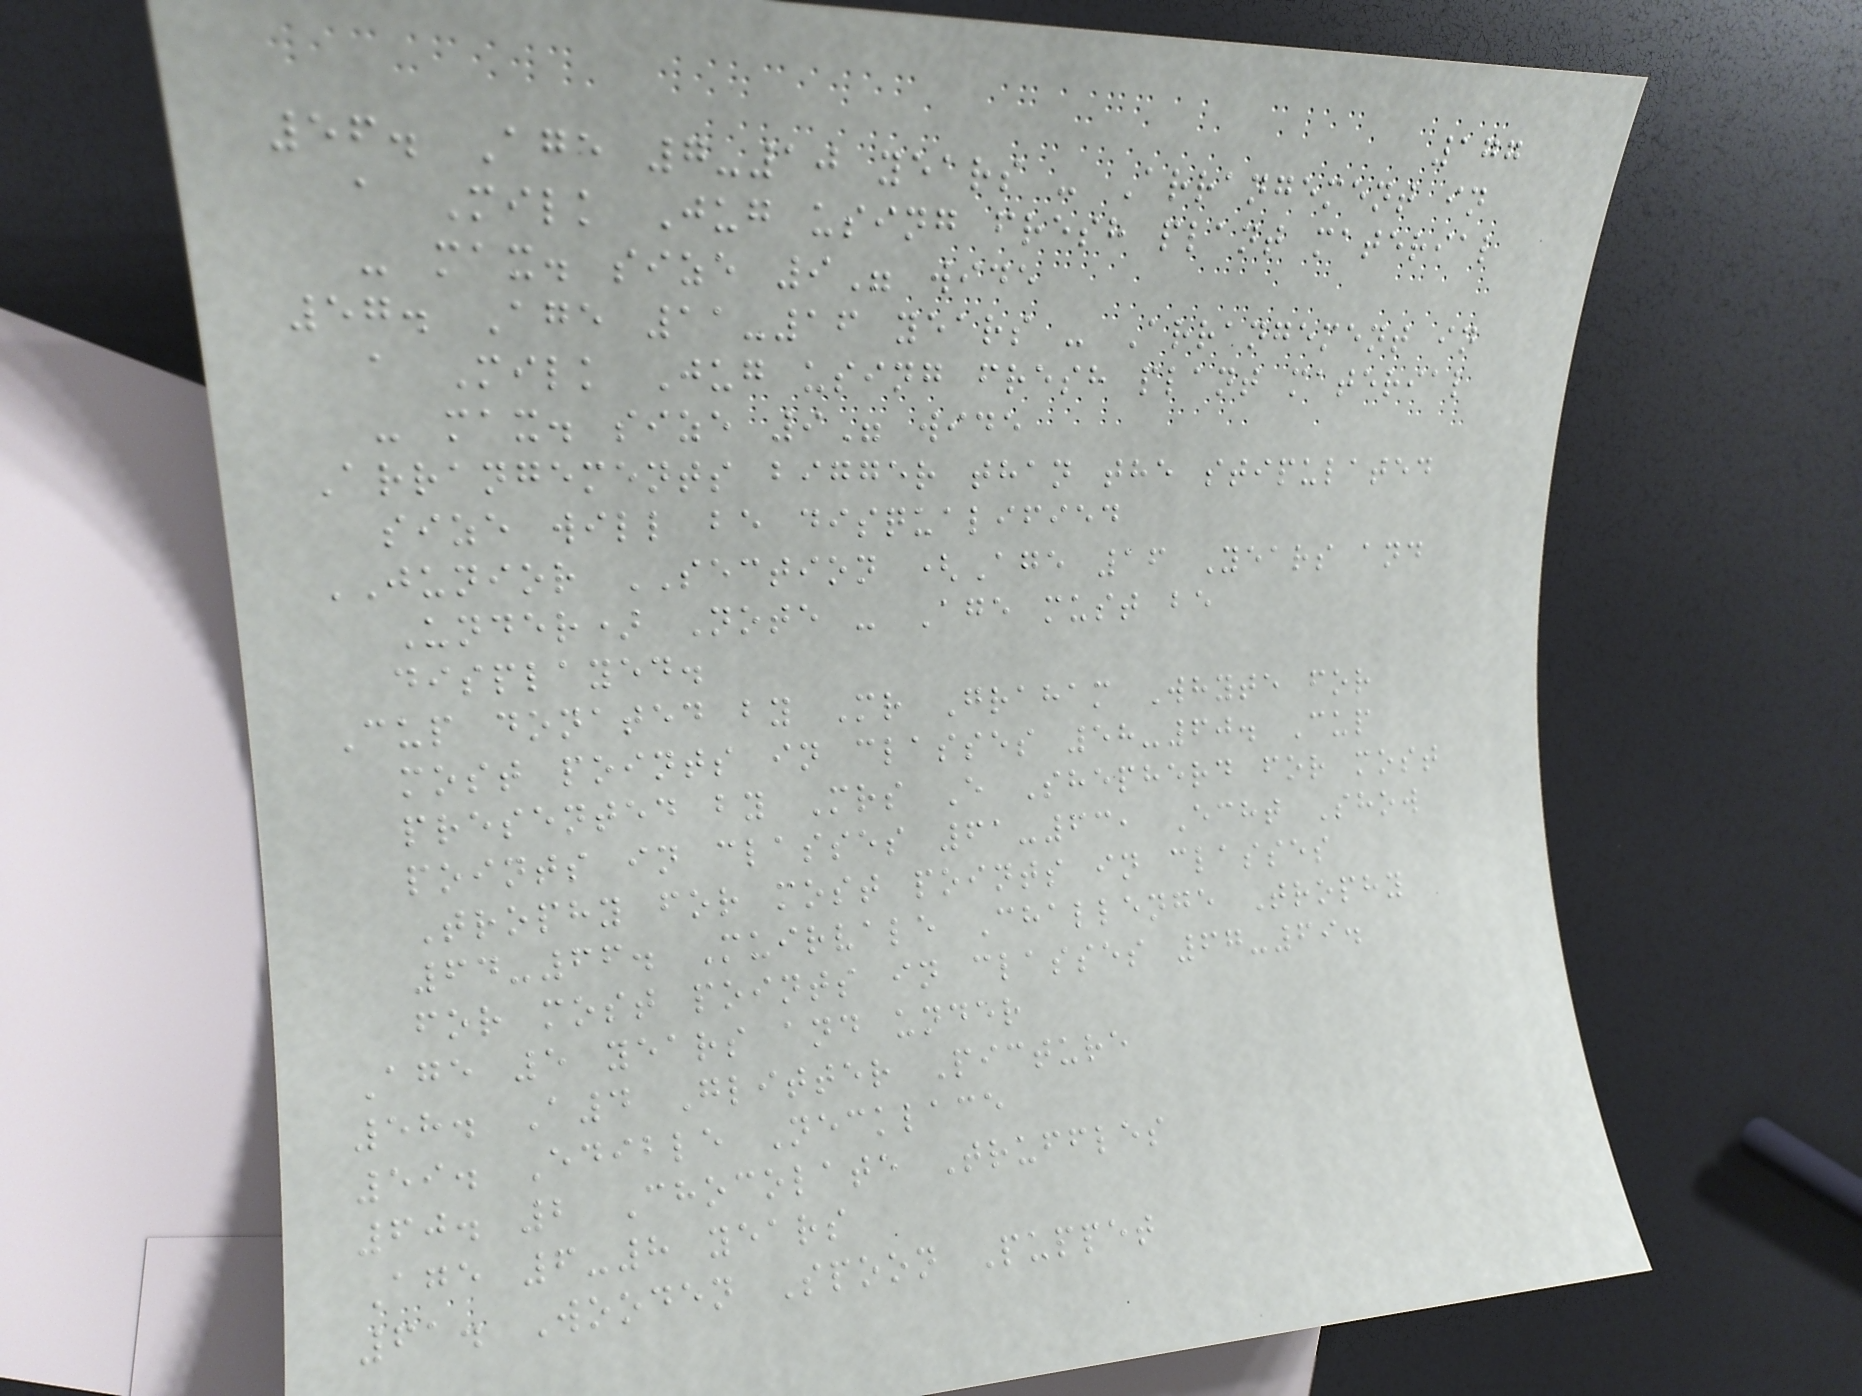177
56. Age 7-10 years - Arrangement in
a Milk Jug using fresh plant material
- max. size 9" wide
57. Age 11-16 years - Arrangement in
a Milk Jug using fresh plant material
- max. size 9" wide
Arrangements bigger than the stipulated
size will be disqualified
JUNIOR SECTION (Age 16 Years and
Under) Note - Age must be
displayed.
Cup donated by Mr Graham Whyte for
most points in classes 58-60. Cup
presented by Mrs E Shepherd for most
points in classes 61-63, Echt Show
Trophy for most points in classes
64-66. Muirvale Challenge Trophy
for most points in classes 67-69.
Age 5 years and under
58. A4 Glitter Picture
59. Edible Necklace
60. 2 Chocolate Truffles
Age 6-8 years
61. Wooden Spoon Puppet
